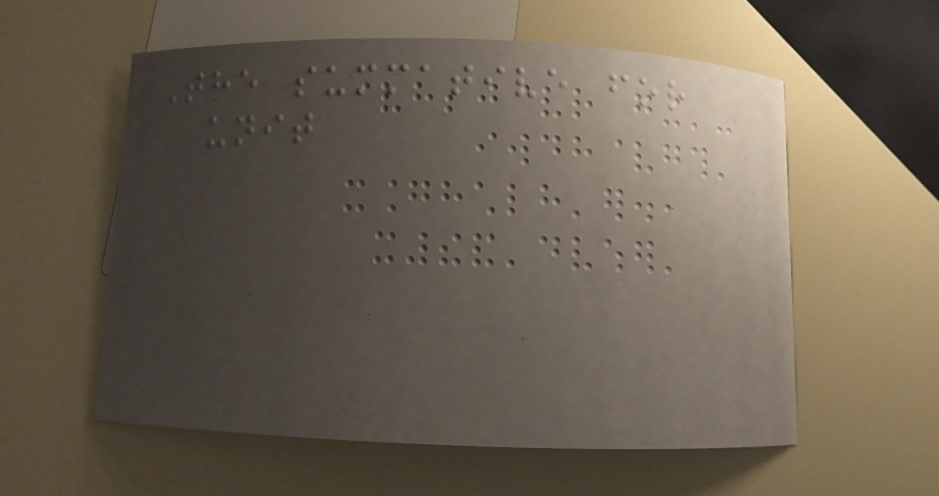The summative for
unit
